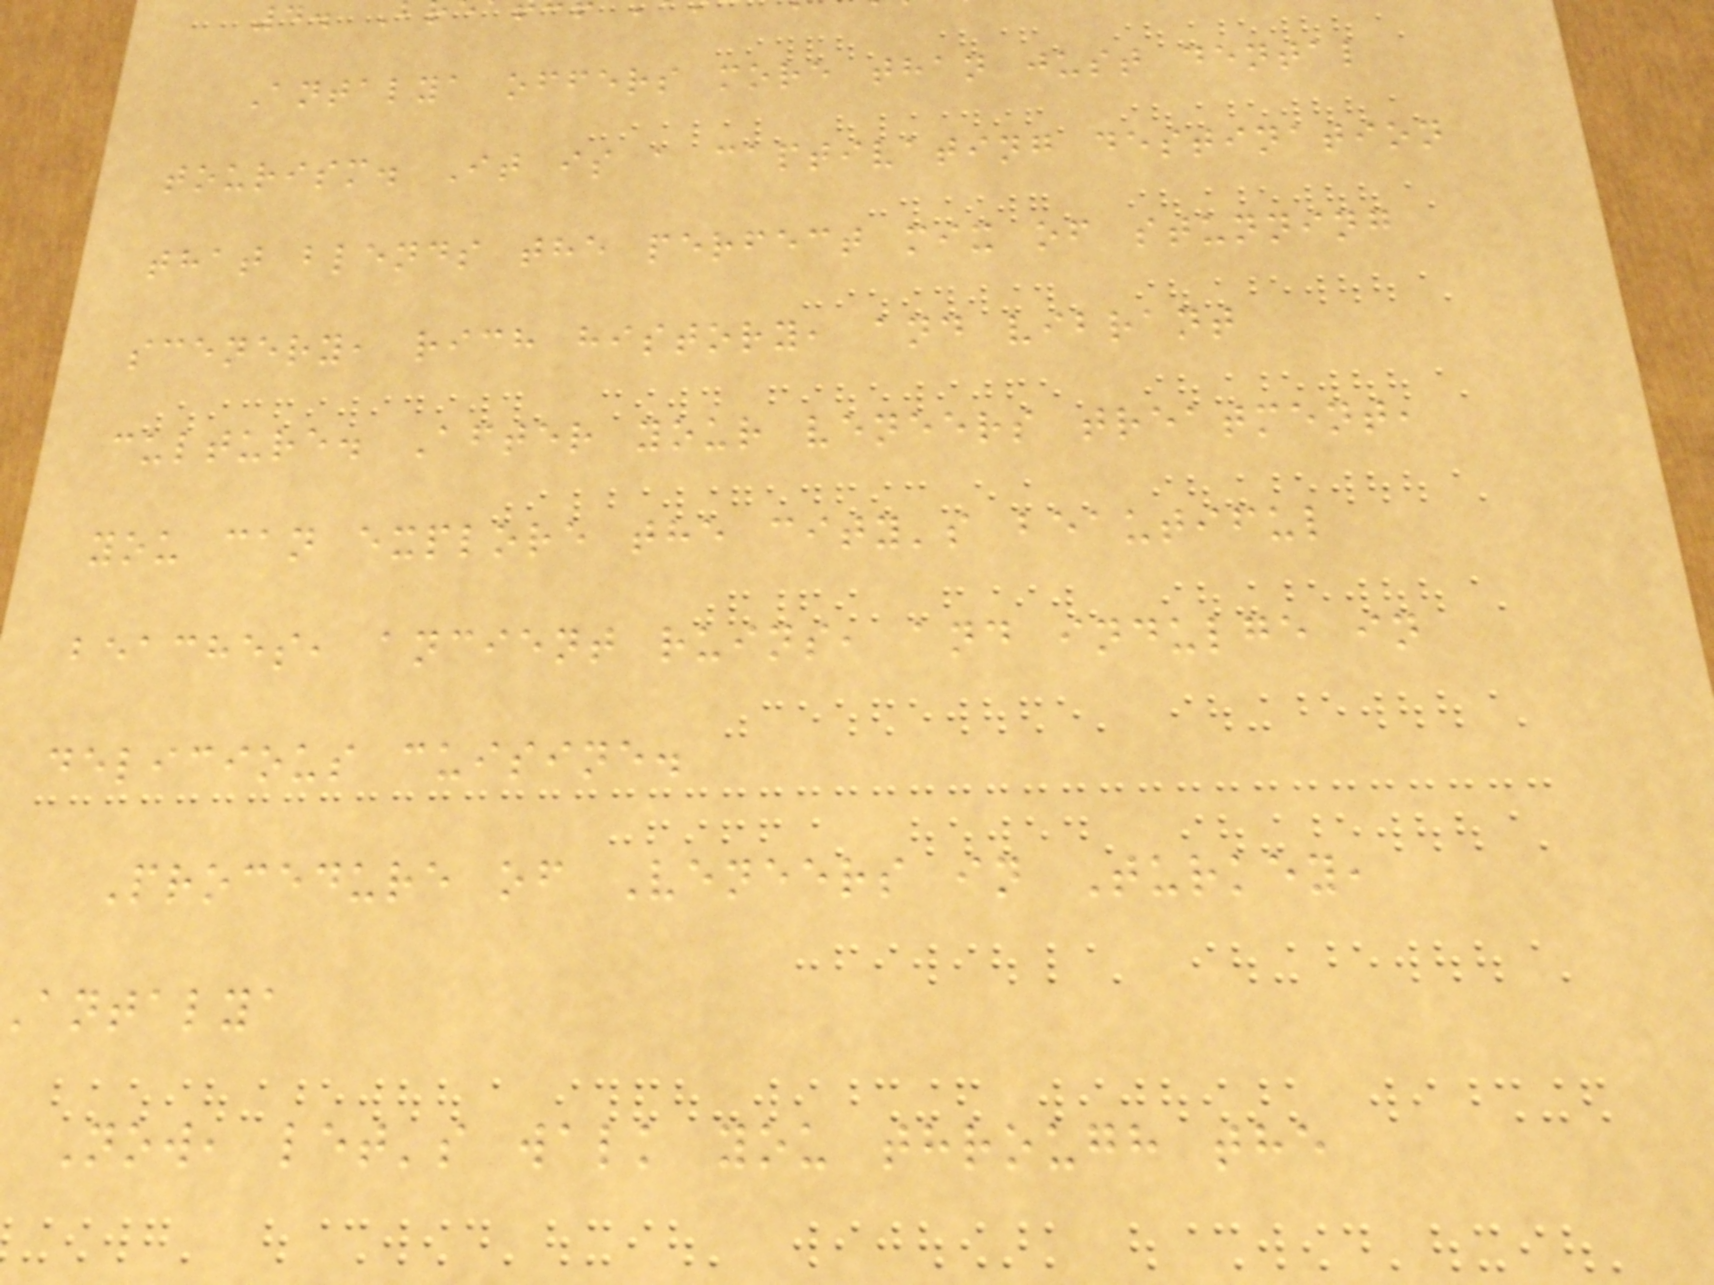Antalya offers more than just dental
tourism. It is a captivating destination
that blends the perfect mix of stunning
scenery, rich history, and vibrant
culture. After your veneers treatment,
you can explore the city's beautiful
beaches, ancient ruins, and indulge in
delicious cuisine.
Procedure of Veneers in Turkey,
antalya
Now, let's walk you through the
